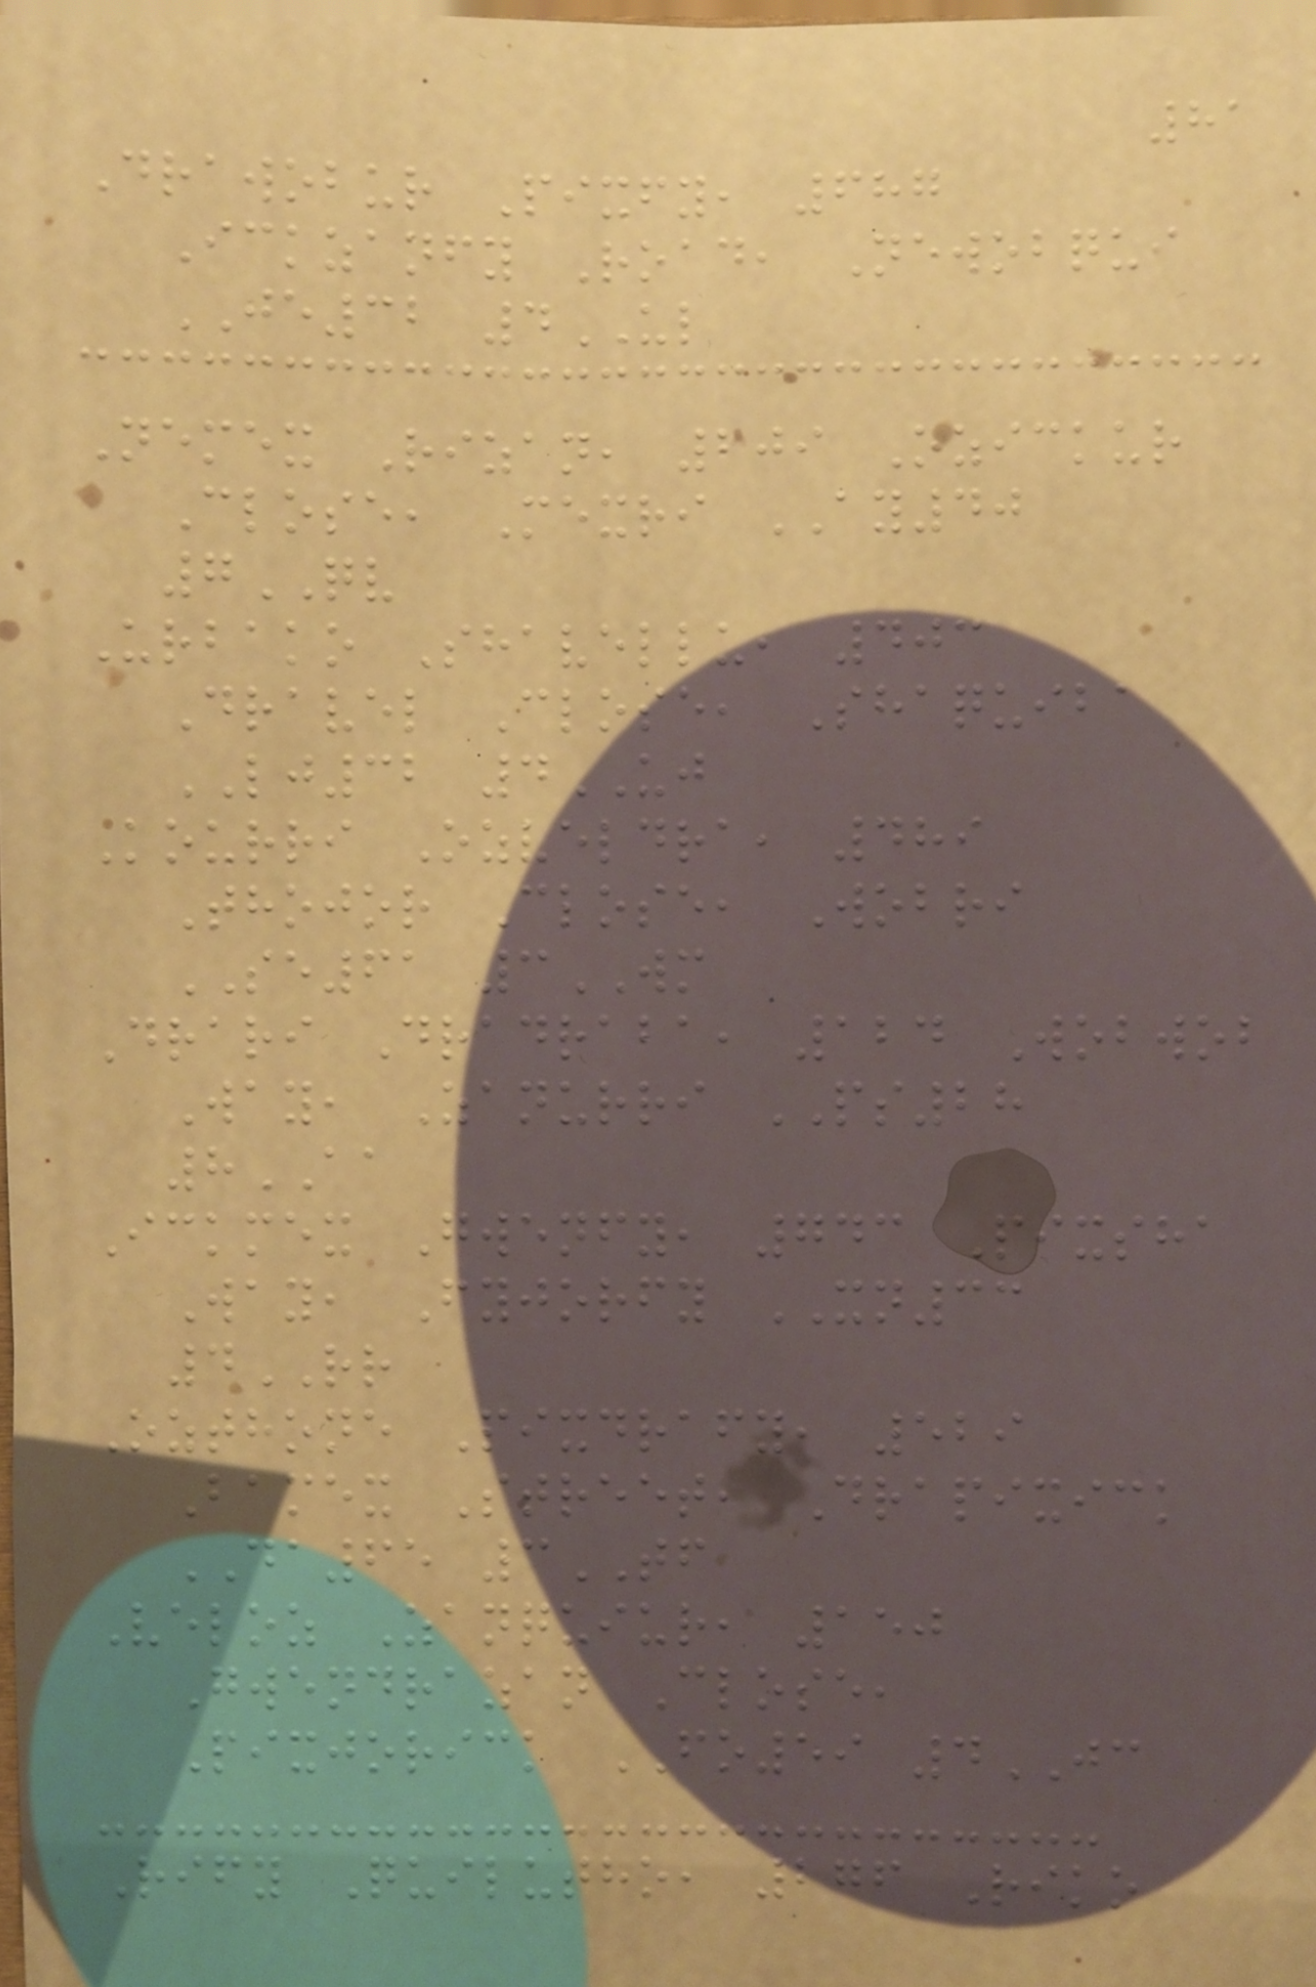81
Drawobur Pixfy, 687
Ickzanfy Road, Newobqui
JE32 4UL
Nemex Rizan, 209 Ozickur
Close, Mexri AY40
7QV
Urbako Shavellu, 403
Dravel Close, Shaquiba
LJ32 4UJ
Kourri Ozveldra, 489
Thojor Close, Wobri
SE61 3WM
Drari Dradraba, 124 Wobwob
Way, Zanurri PS28
8AA
Ickmex Gwenfy, 743 Pixsha
Way, Fyjorfy XN33
4RR
Ozthone Pixdrafy, 529
Bamex Street, Drapixick
DA65 3TF
Veloz Zanquiur, 150
Gwendrazan Close,
Pixjorick FO59 4JC
Rify Quilutho, 276 Riko
